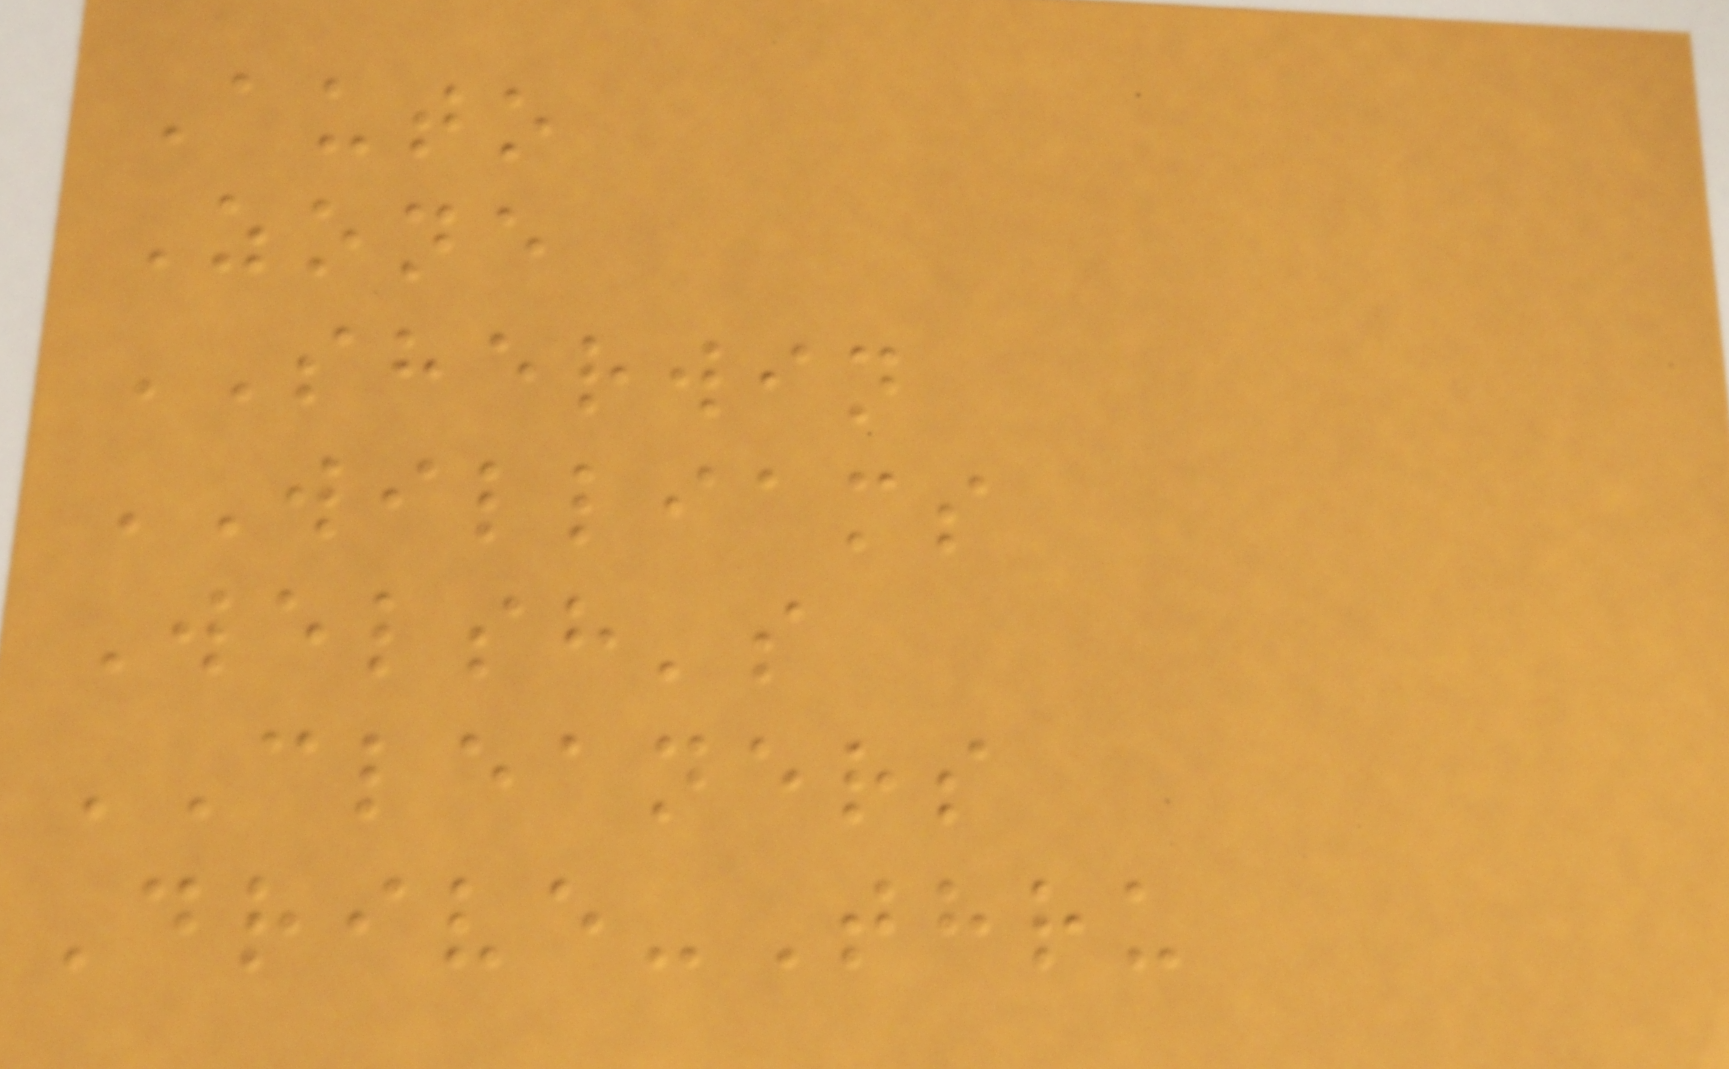Auto
Zone
SHERWIN
WILLIAMS
Welsh's
CLEANERS
Drive-Thru
